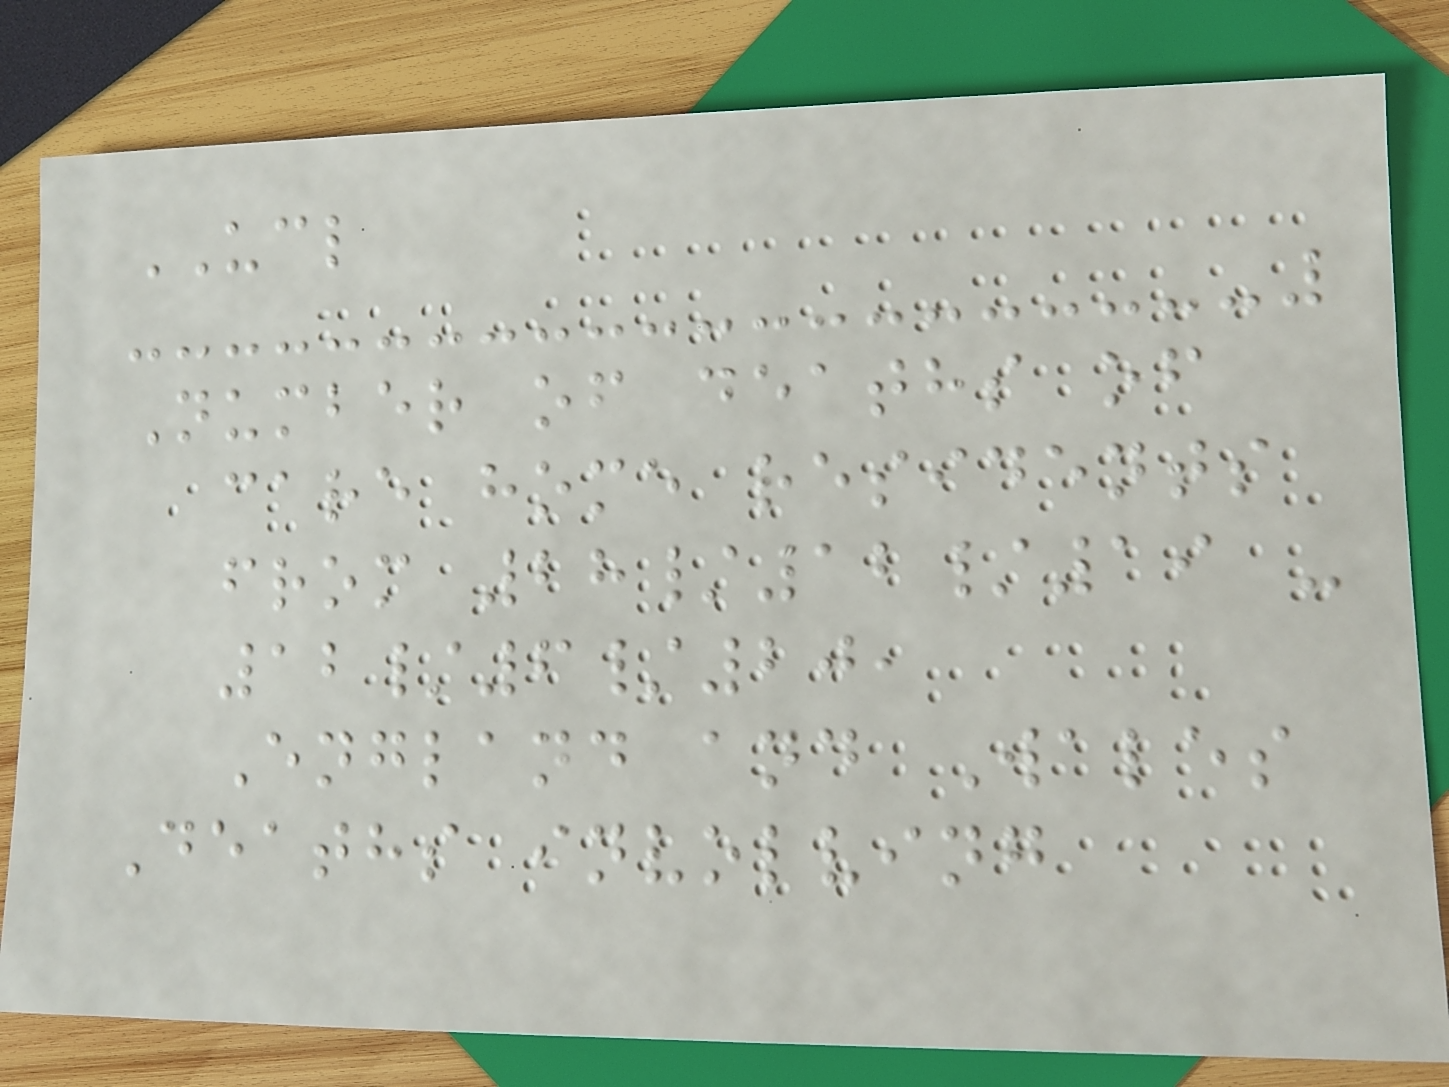UCL
Number of deaths of
care home residents
from 28/12/19 -
12/6/20,
England and Wales
Deaths involving
